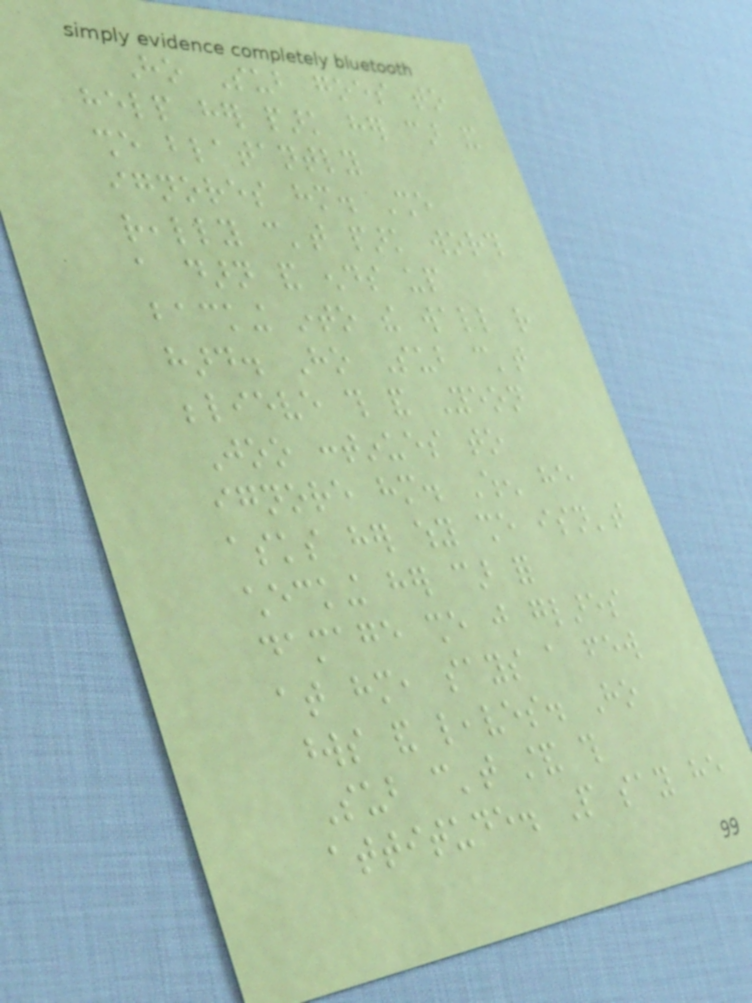Ho Sub goes to
help her park her car and
she blatantly
ignores him. She
really can't park worth
a darn and ends up
backing into the wall rather
hard. Ho Sub can't
believe this and Yeon
Joo continues to
ignore him. When he
asks her why she isn't
checking her car for
damage she just glares
at him, says a few
words and leaves. Ho
Sub can't stand this
attitude. People say he
